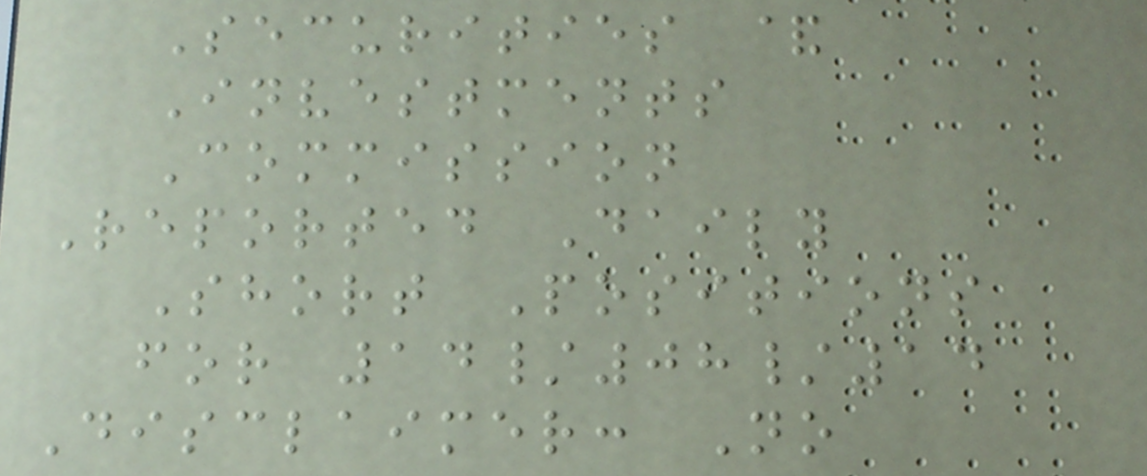Securities &
Investments
Commission
Reported Daily
Short Positions
for 14/08/14
Disclaimer: No
